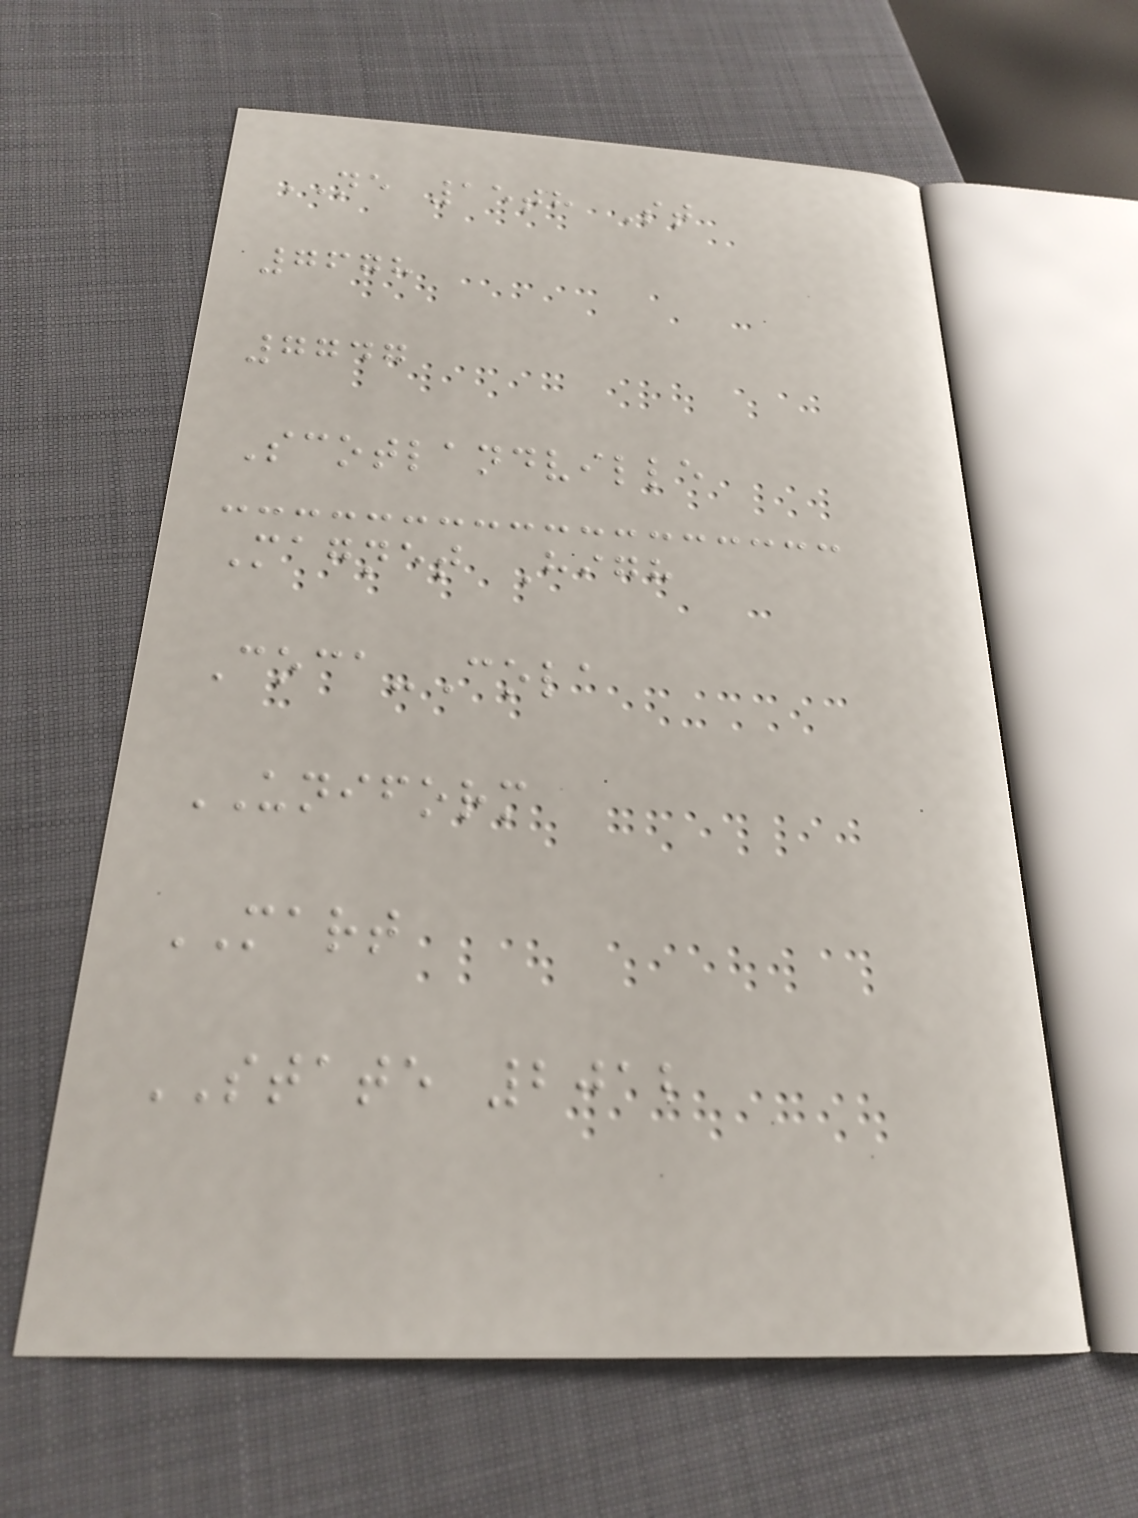NE 15th St
7678
7747
Scotlandville
Magnet High
Coca-Cola
UNIFORM
MART
STATE 2012
